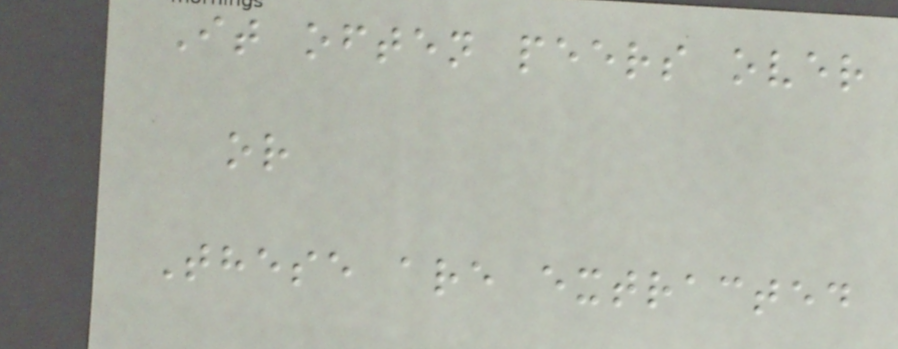It often peers over
or
These are extracted
